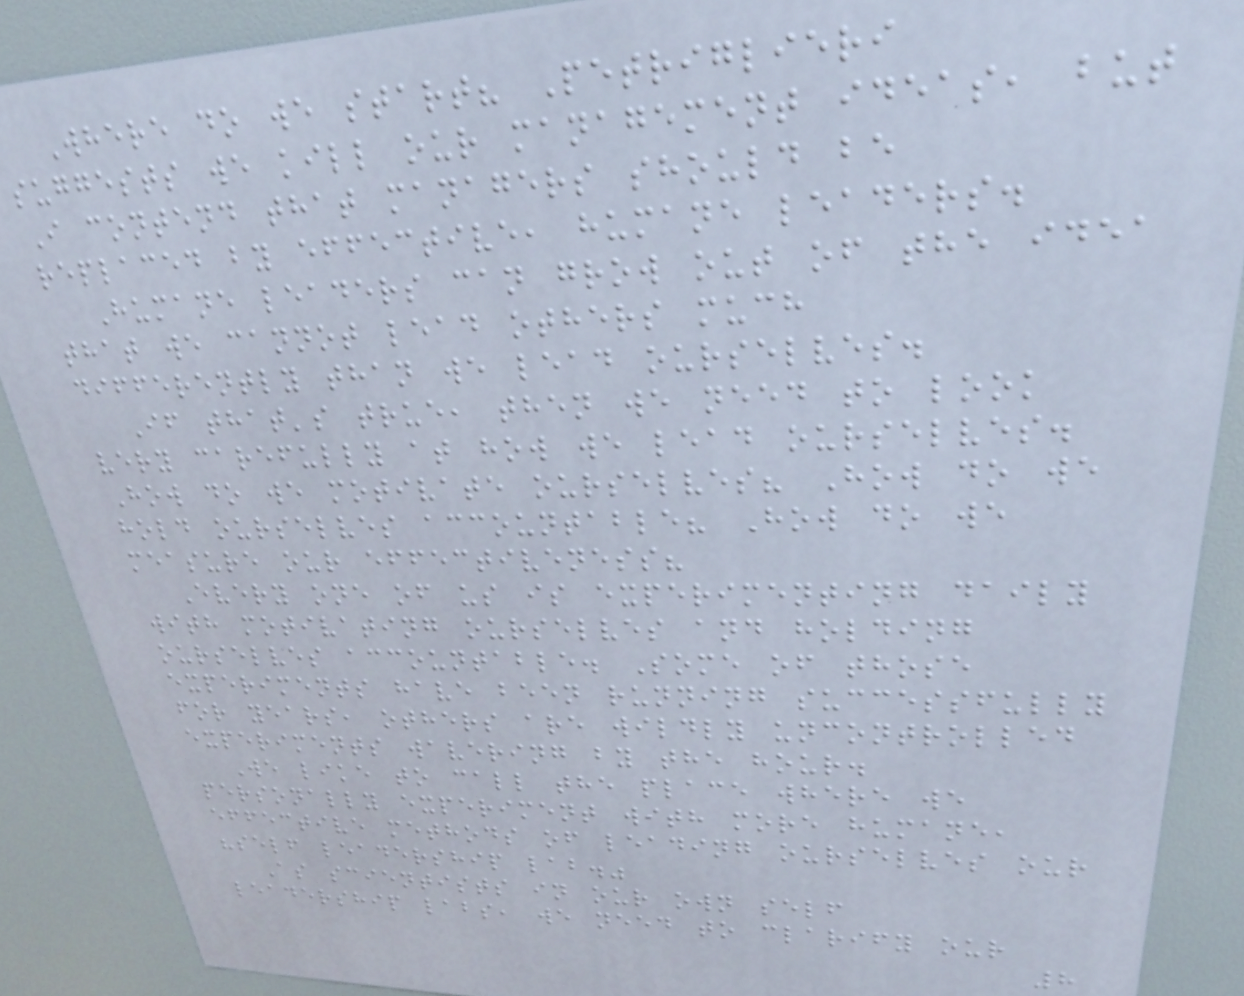Where do we start? Petriglieri
suggests we kill our management ideas, but
I contend that managers should be
replaced by effective, humane leaders.
Humane leaders can grow out of the idea
that we cannot lead others much
differently than we lead ourselves.
If that's true, then we need to look
very carefully at how we lead ourselves.
How do we motivate ourselves? How do we
hold ourselves accountable? How do we
measure our effectiveness?
Every one of us is experimenting daily
with motivating ourselves and holding
ourselves accountable. Some of those
experiments have been running successfully
for years, others are wildly uncontrolled
experiments wavering by the hour.
We like to call the place where we
personally experiment with more humane,
effective methods of leading ourselves our
"self leadership lab."
As scientists in our own self
leadership labs, we need to clarify our
8
